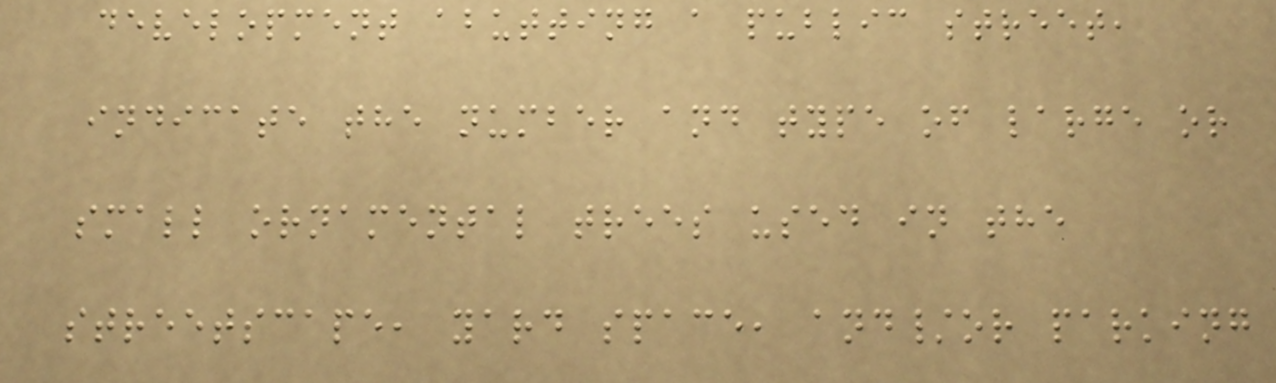development abutting a public street,
indicate the number and type of large or
small ornamental trees used in the
streetscape, yard space, and/or parking
